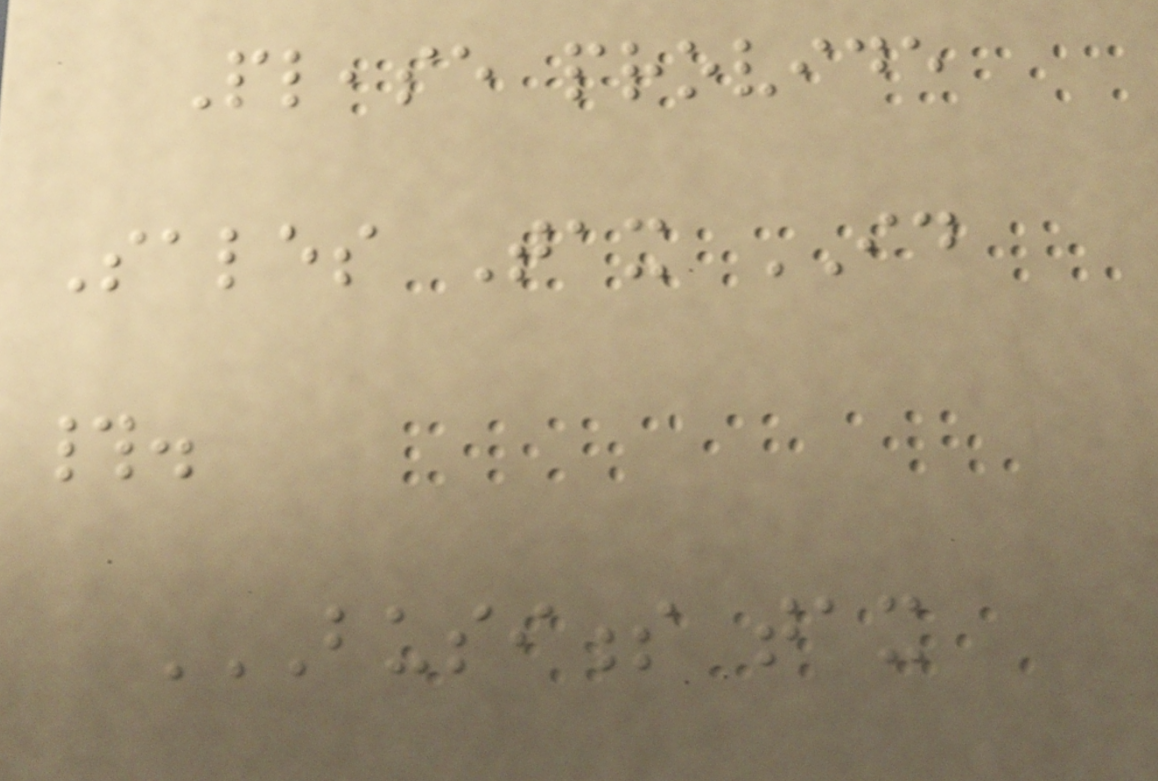Please provide
Sales Tax ID
#.
BUSINESS TAX
